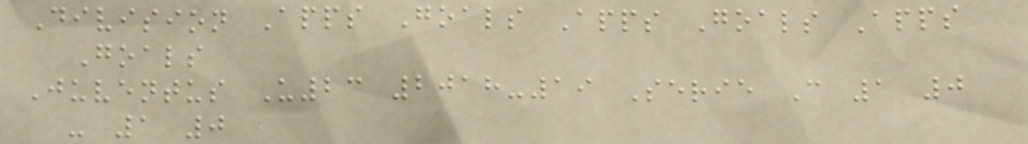Division Apps Goals Apps Goals Apps
Goals
Juventus U23 2018-19 Serie C 1 0
- 1 0
